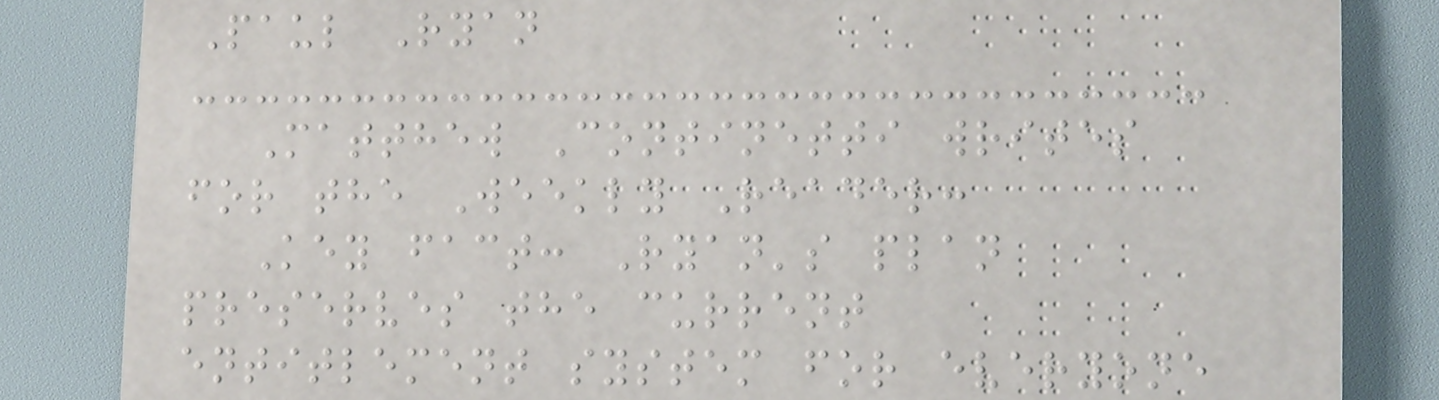Paul Ryan
Matthew Continetti writes
for the Weekly Reader:
Key fact: Ryan's plan
preserves the current
entitlement system for everyone
